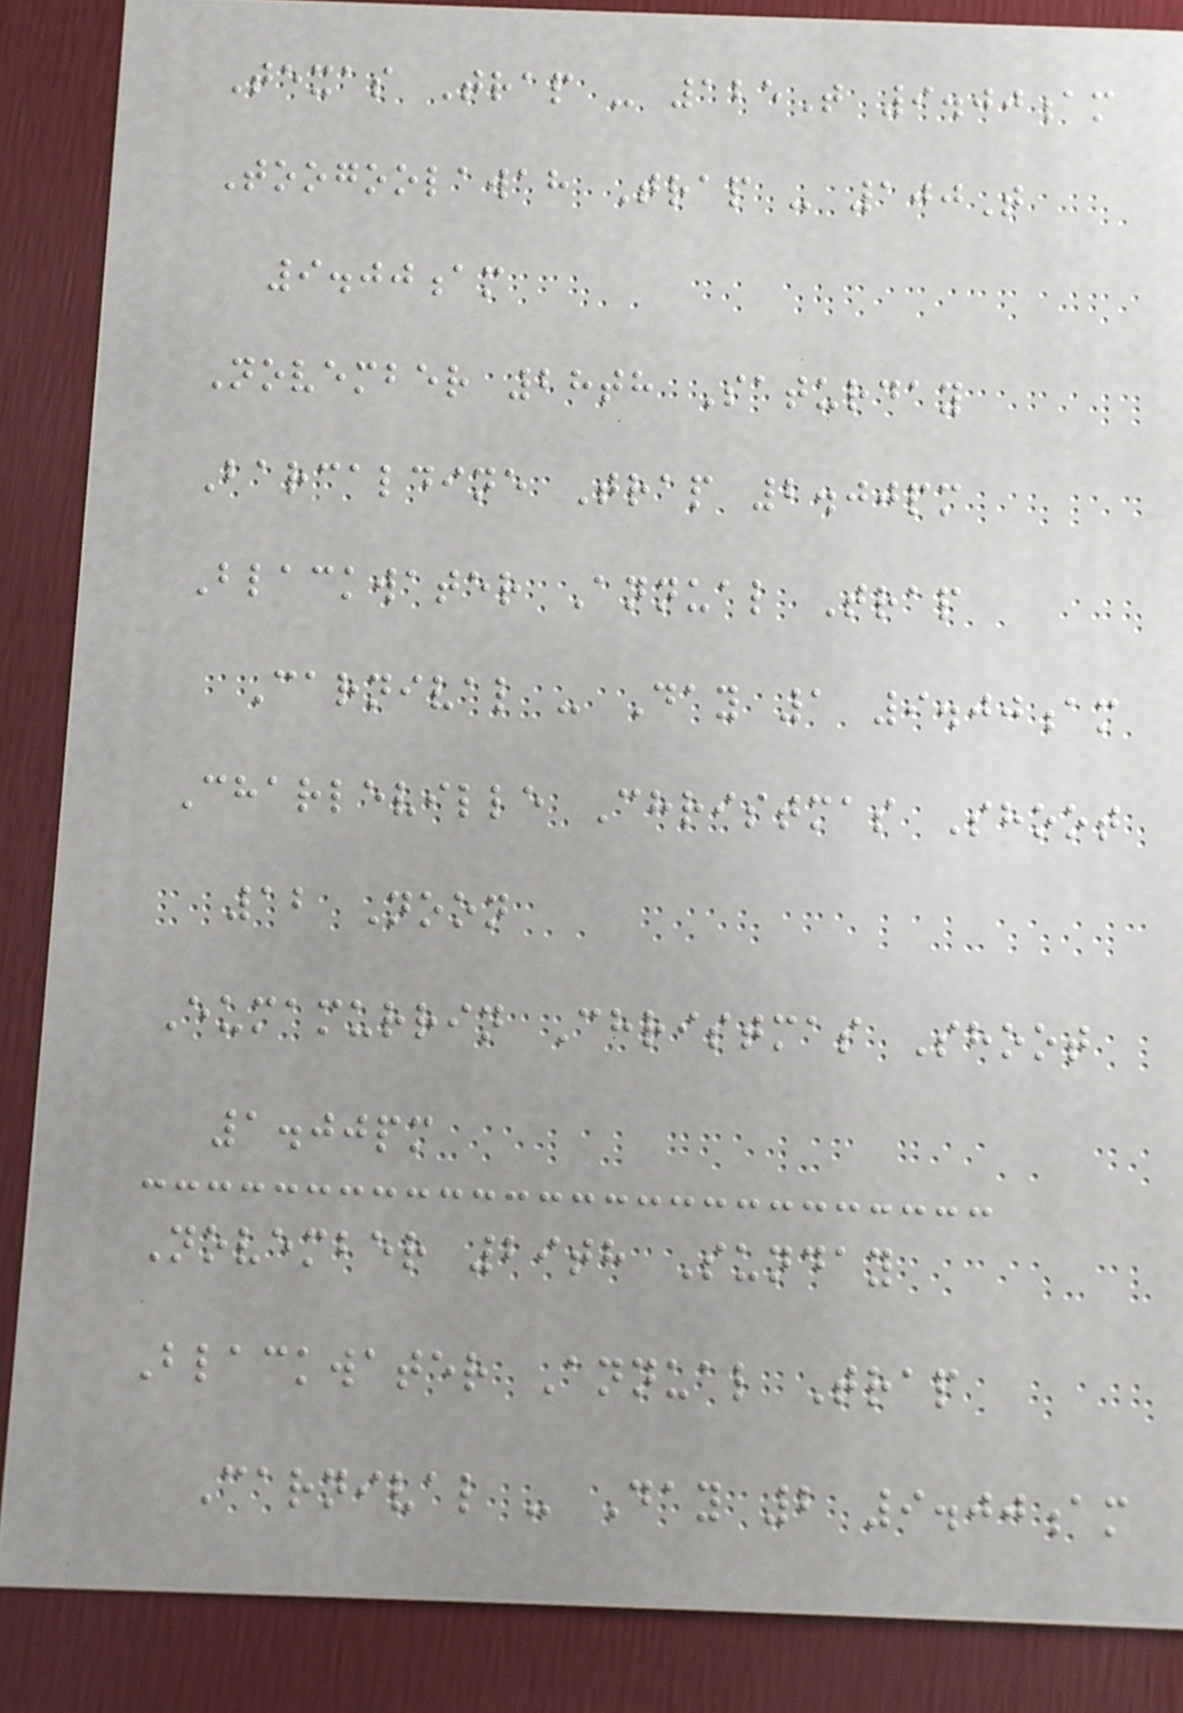Texas Trap - 125T 9.00am
Toogoolawah Trap - 100T
9.00am
November 28th Saturday
Barcaldine Trap 2.00pm
Blackwater Annual Trap
Carnival - Day 1 9.00am
Charleville Christmas Shoot
12 Noon
Eumamurrin Christmas Shoot
1.00pm
November 29th Sunday
Blackwater Annual Trap
Carnival - Day 2 9.00am
